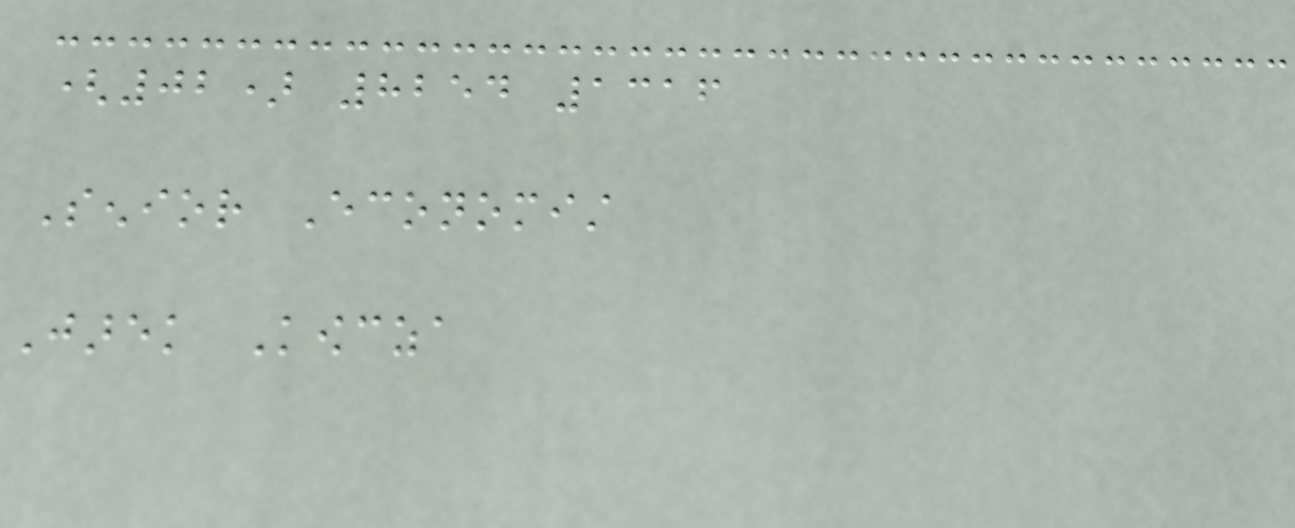(02) 8254 1316
Senior Economist
Jarek Kowcza
